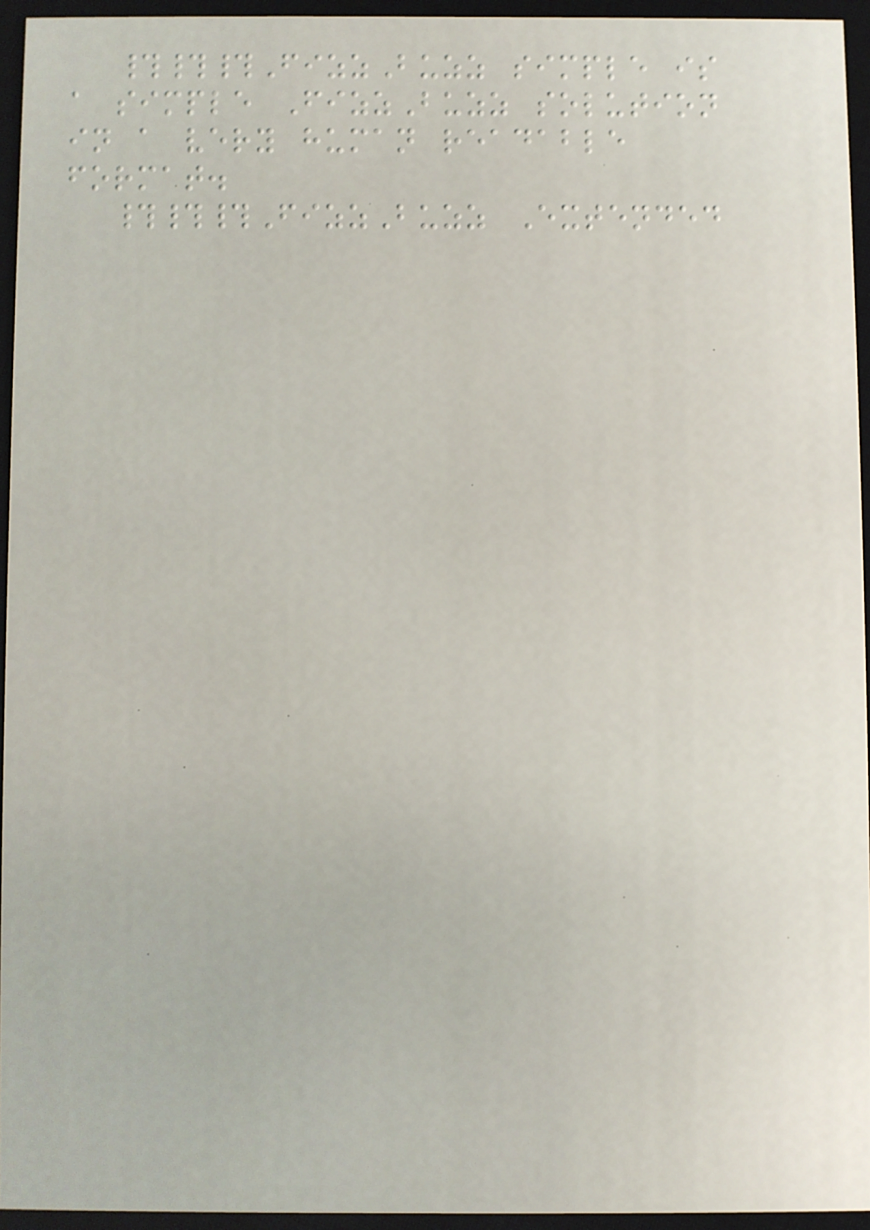###FizzBuzz simple is
a simple FizzBuzz solution
in a very human readable
format.
###FizzBuzz Extended
